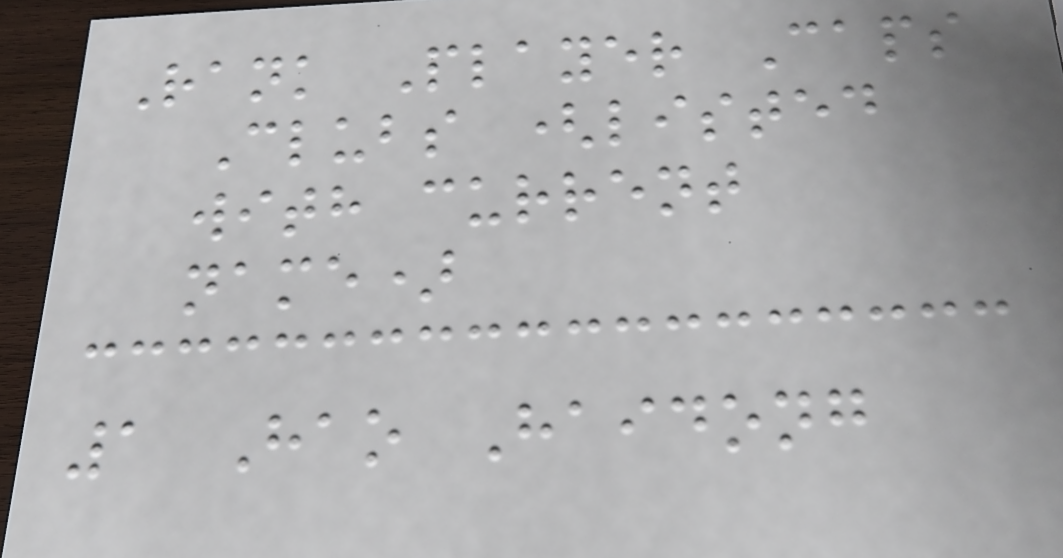Rank Player Caps
Clubs (listed
with current
name)
1 Hao Haidong
